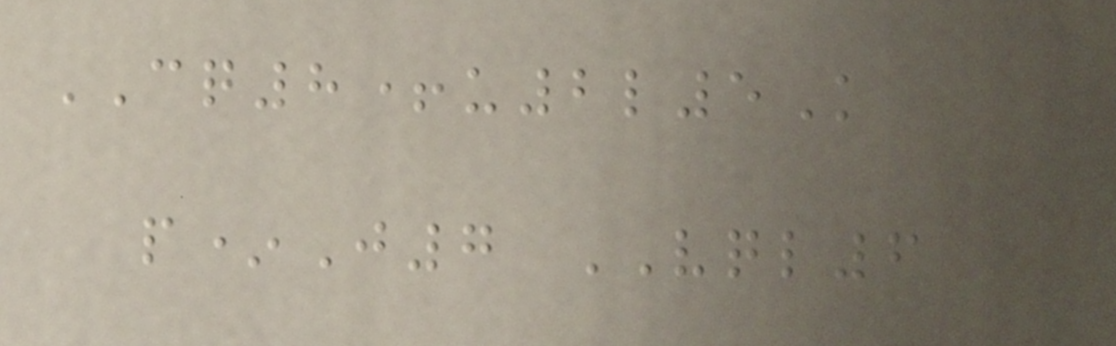CQ8+u2l5K
p*J7 VQL6
